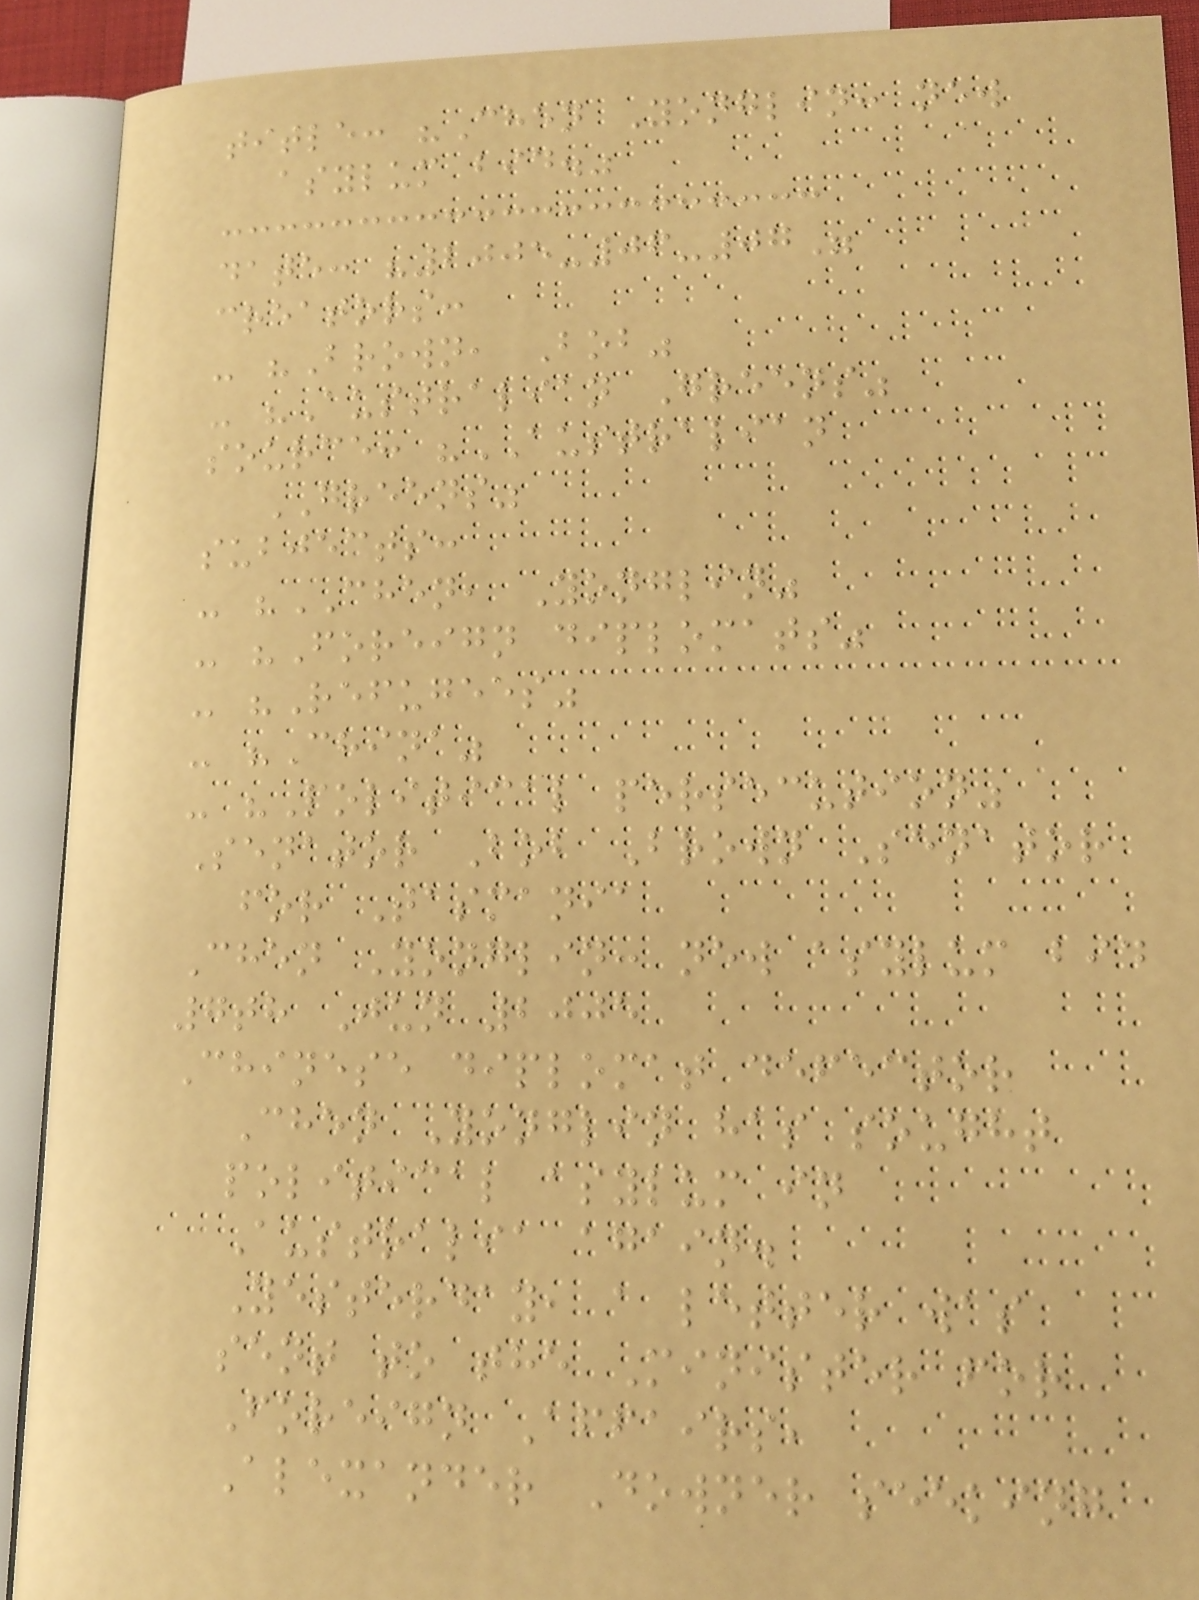title: "Chen Yonglin: new
asylum bid."
date: "2005-06-07"
creators:
- "Brown, Bob"
- "Australian Greens"
source: "AUSTRALIAN
GREENS"
subjects:
- "CHEN, Yonglin"
- "Foreign diplomats"
- "Refugees"
- "China"
- "Political persecution"
Senator Bob Brown Senator
for Tasmania
Chen Yonglin: new asylum bid
7th Jun 2005
Chinese diplomat defector
Chen Yonglin has sought
political asylum in
Australia again.
Yesterday, a letter was
sent to the Minister for
Foreign Affairs,
Alexander Downer seeking
